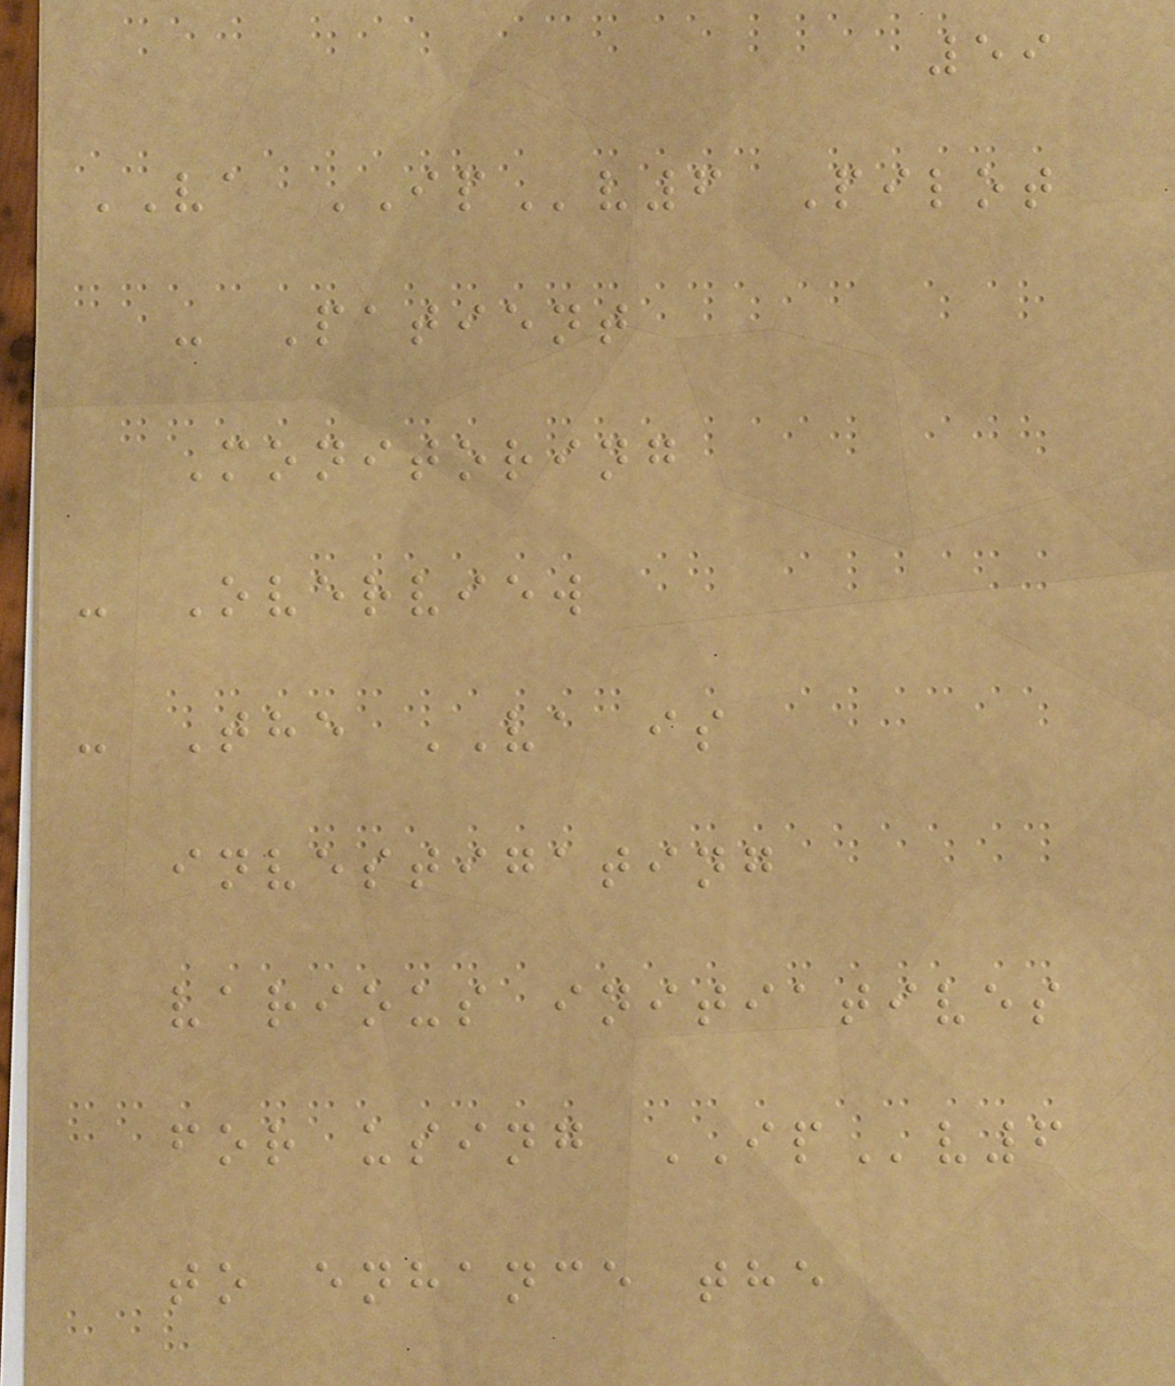59
VA IPv6 Pilot
- Patient
Monitoring
- Overview
- The VA is
investigating
various initiatives
for using IPv6
to enhance the
